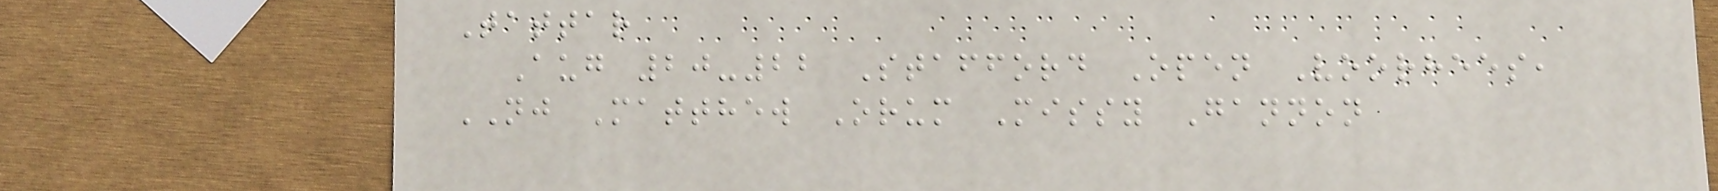Tattar
Aug 20-22 Stafford Open Voorhees,
NJ Matthew Orum Missy Gannon
